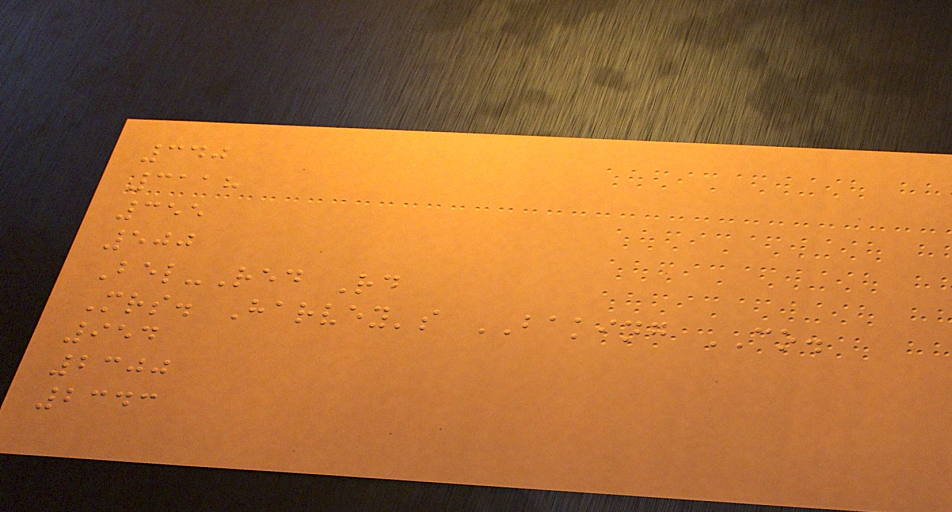340
3118
355
500
Bel-Red Rd
Mrs. Harvey's BAKING CO.
954
2300
2343
